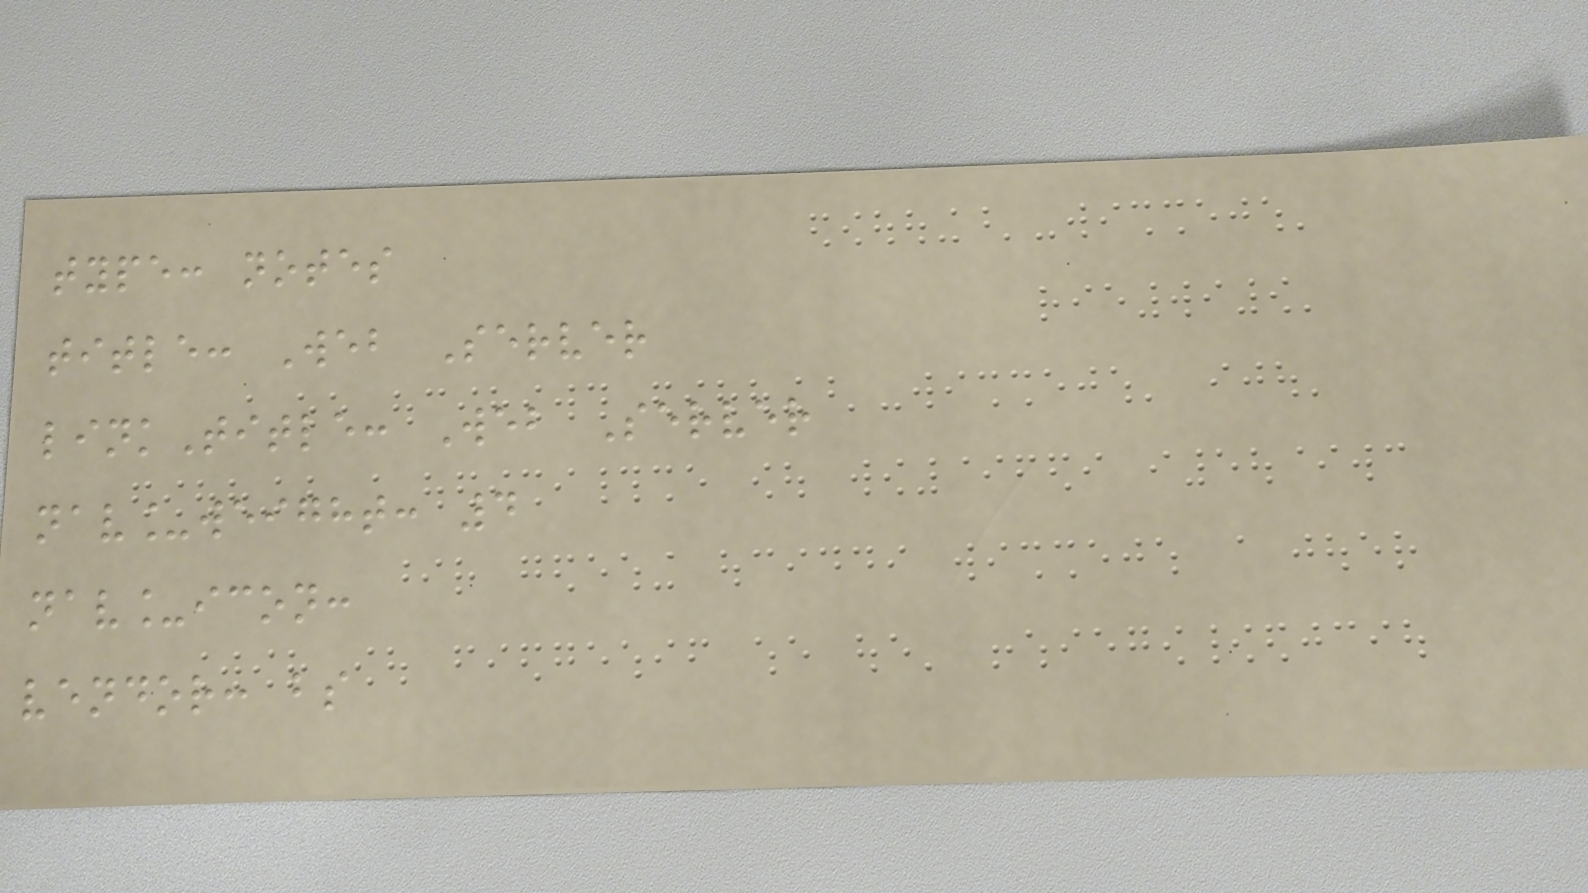type: notes
title: Web Server
linkTitle: Web Server
nav_weight: 4
nav_icon:
vendor: bs
